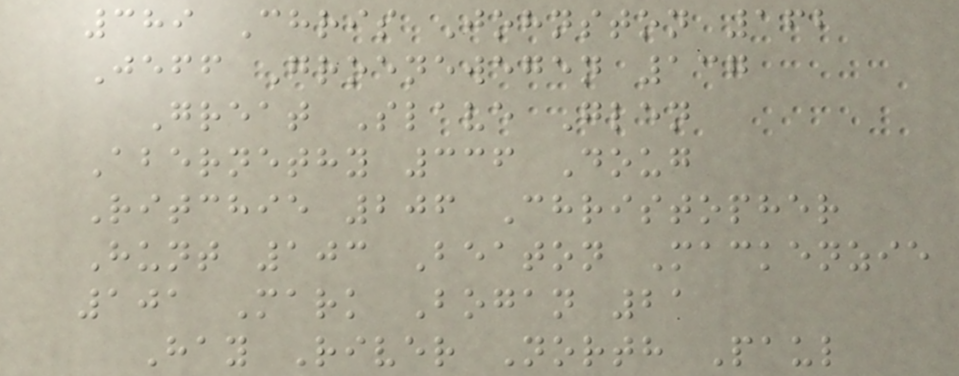389 Chris Johnston 162
Jeff Groenewegen 137
Great Slave Glen
Abernethy 336 Doug
Ritchie 206 Christopher
Hunt 103 Beaton Mackenzie
101 Mark Bogan 21
Hay River North Paul
